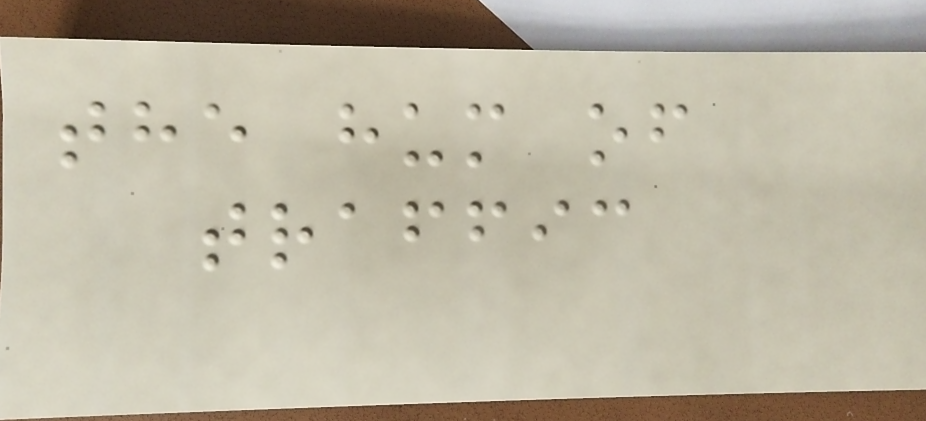the hum of
traffic
